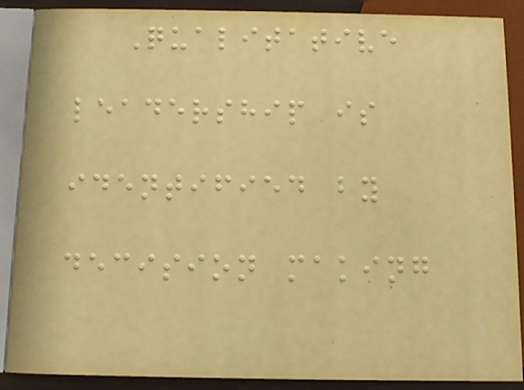Qualitative
leadership is
identified by
decision making
